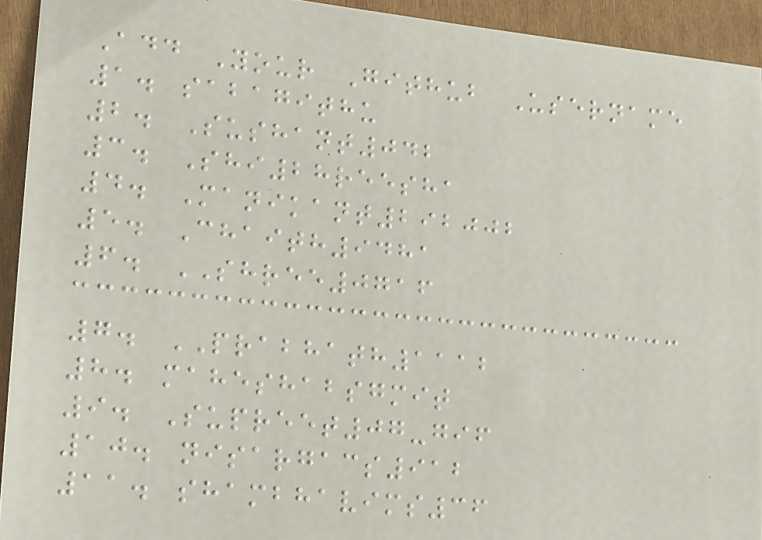Add Your Github Username
1. sabagithu
2. Sushant042
3. Shi28reesha
4. Manikant292002
5. Chaith9481
6. SHREE0716
7. PRABHATH1112
8. maheshabsgmit
9. Supreet07-gif
10. nisargacs912
11. shambhavims36
